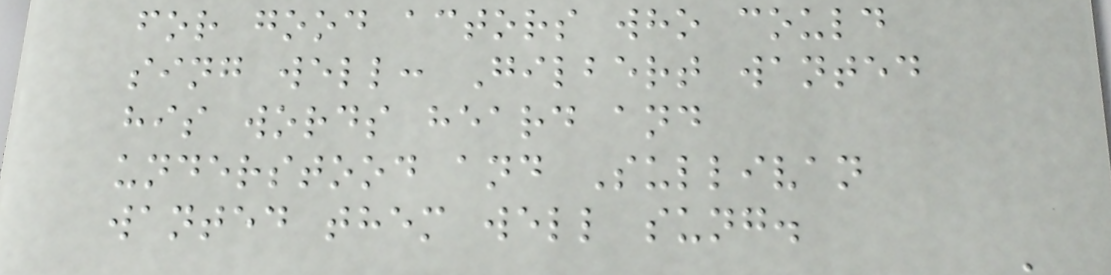for good actors who could
sing well: Gilbert wanted
his words heard and
understood and Sullivan
wanted them well sung.
